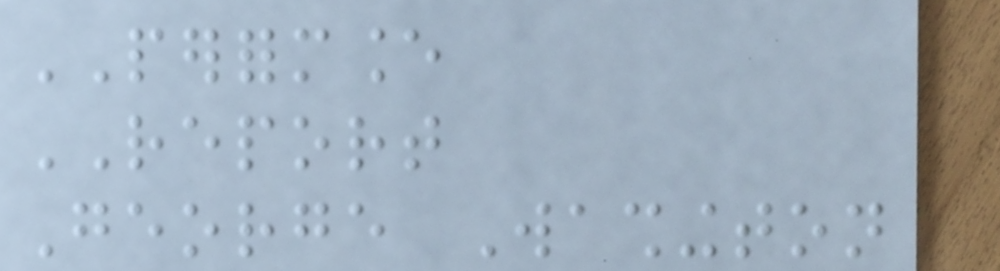PERFORMANCE
REPORT
George Washington
